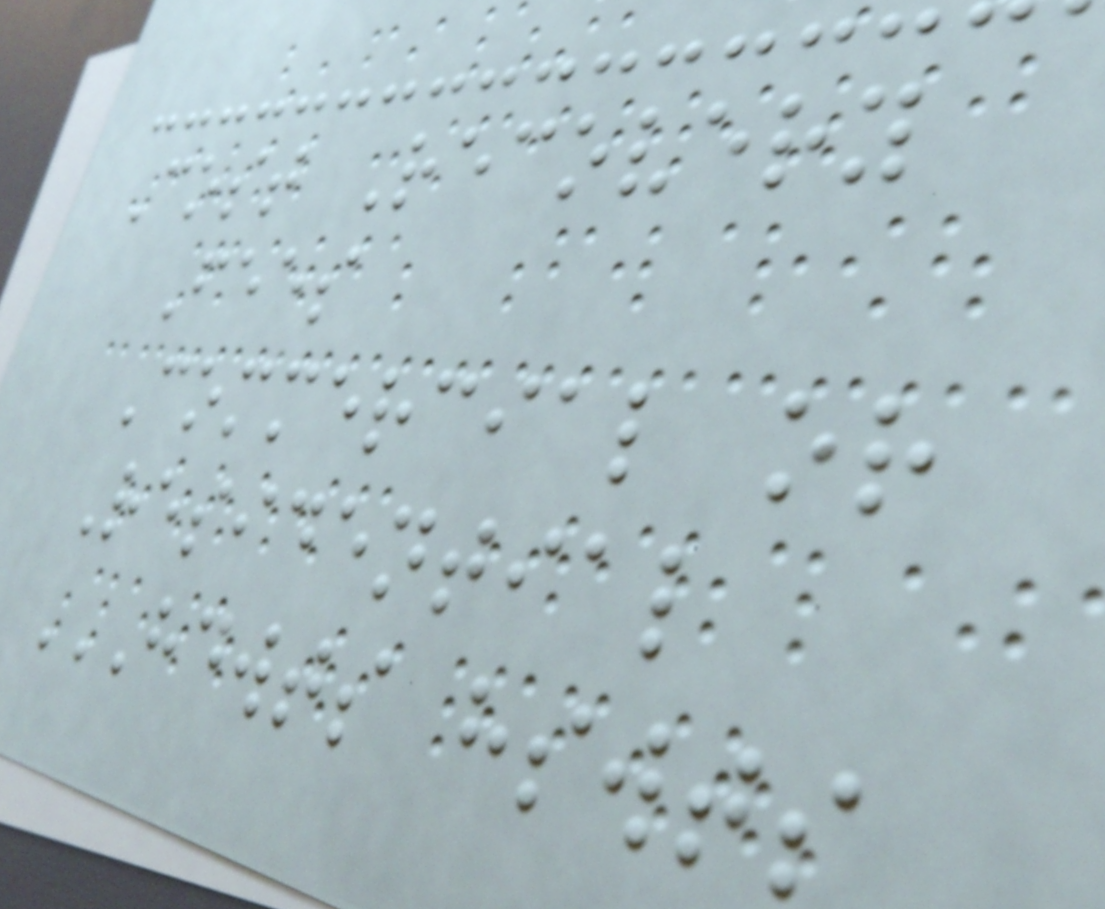Cost Recovery
Fees
Commercial or
Residential
HDWTS HSWTS
